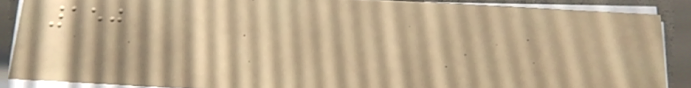150
